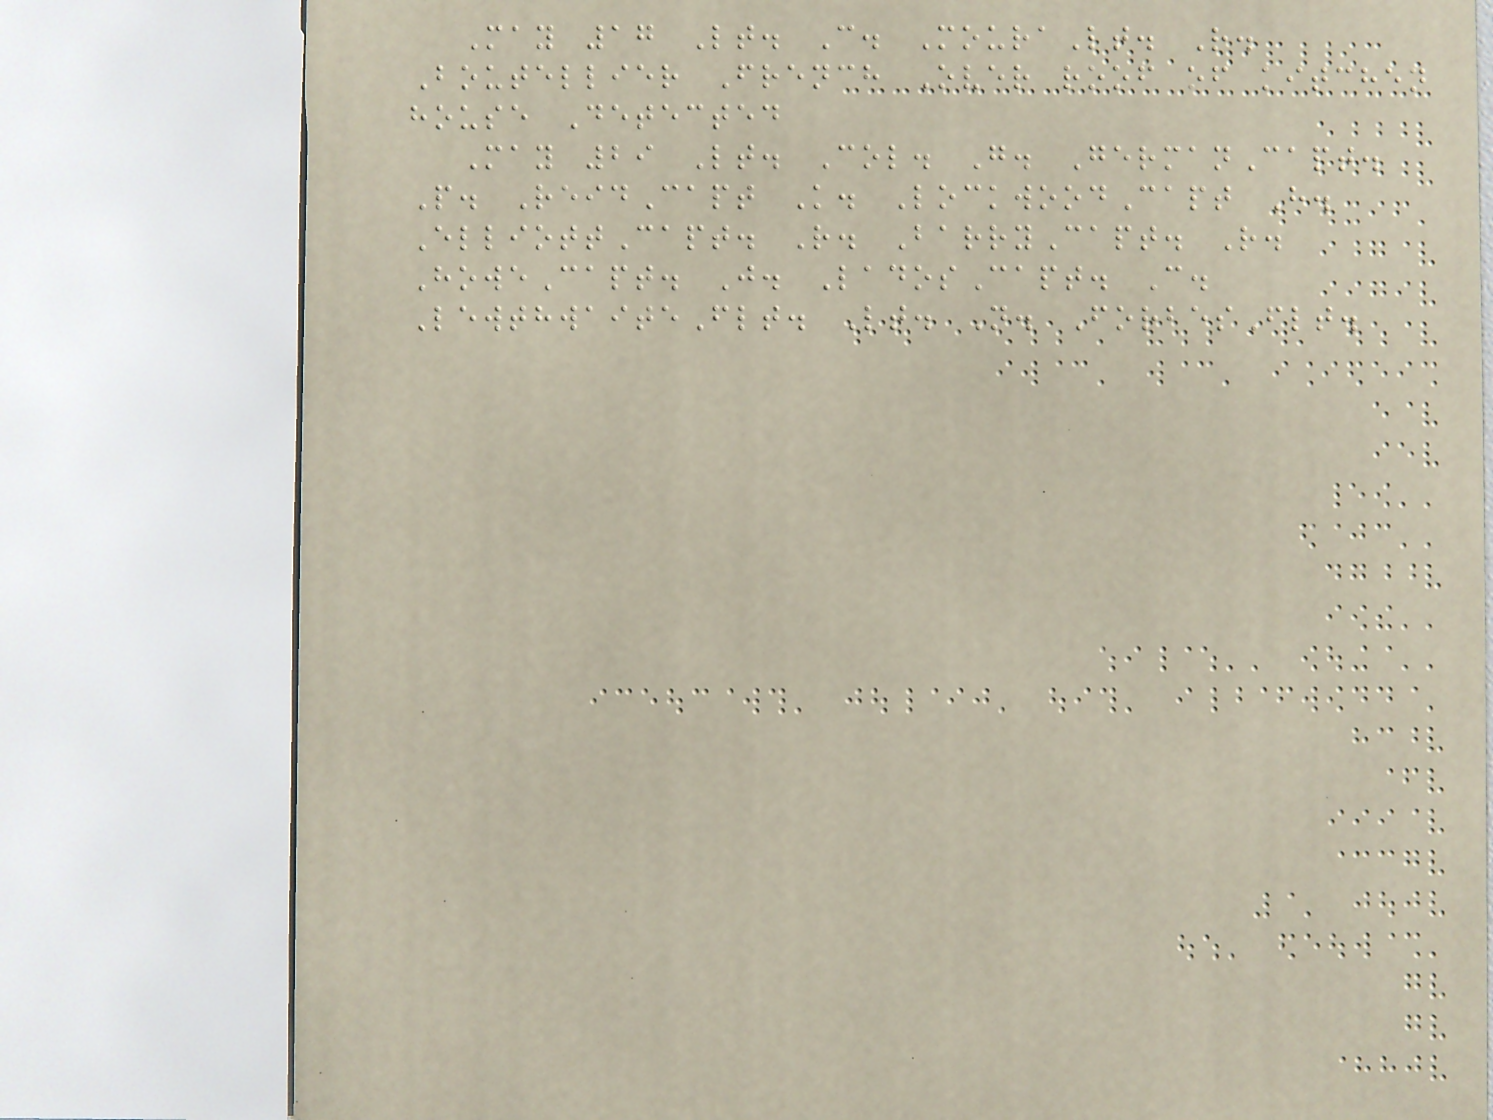May 17 Lt. C. MouraLt. R.
Boutellier French Over roof of kitchen
house Detected
May 29 Lt. Col. G. GermanCapt.
P. ReidCapt K. LockwoodCapt H.
ElliottCapt. R. BarryCapt. R.
HoweCapt. J. LadosCapt. C.
LewthwaiteFlt. Lt. N. ForbesFlt.
